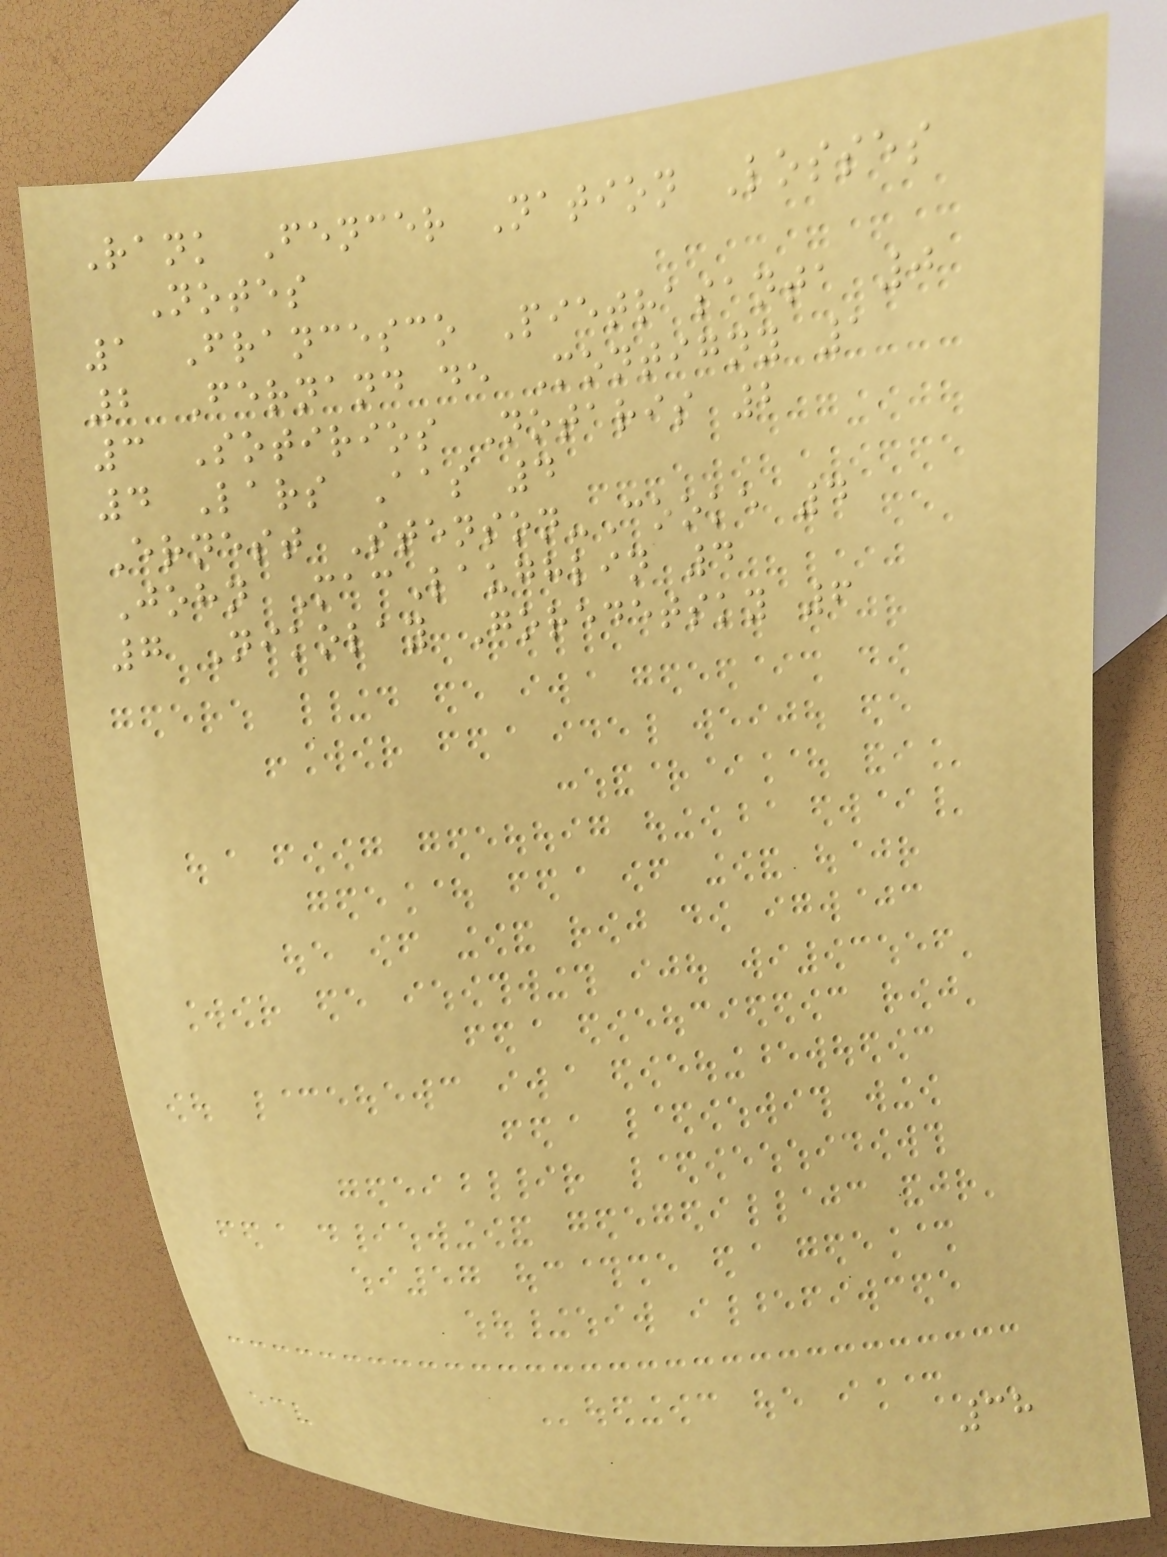Rank Fencer Nation Losses
Notes
1 Francesco Pietrasanta 0
2 Fernand de Montigny 1
3 Sotirios Notaris 2
4 Lars Aas 4
Ernest Stenson-Cooke 4
John MacLaughlin 4
7 Nikolay Goredetsky 6
38
